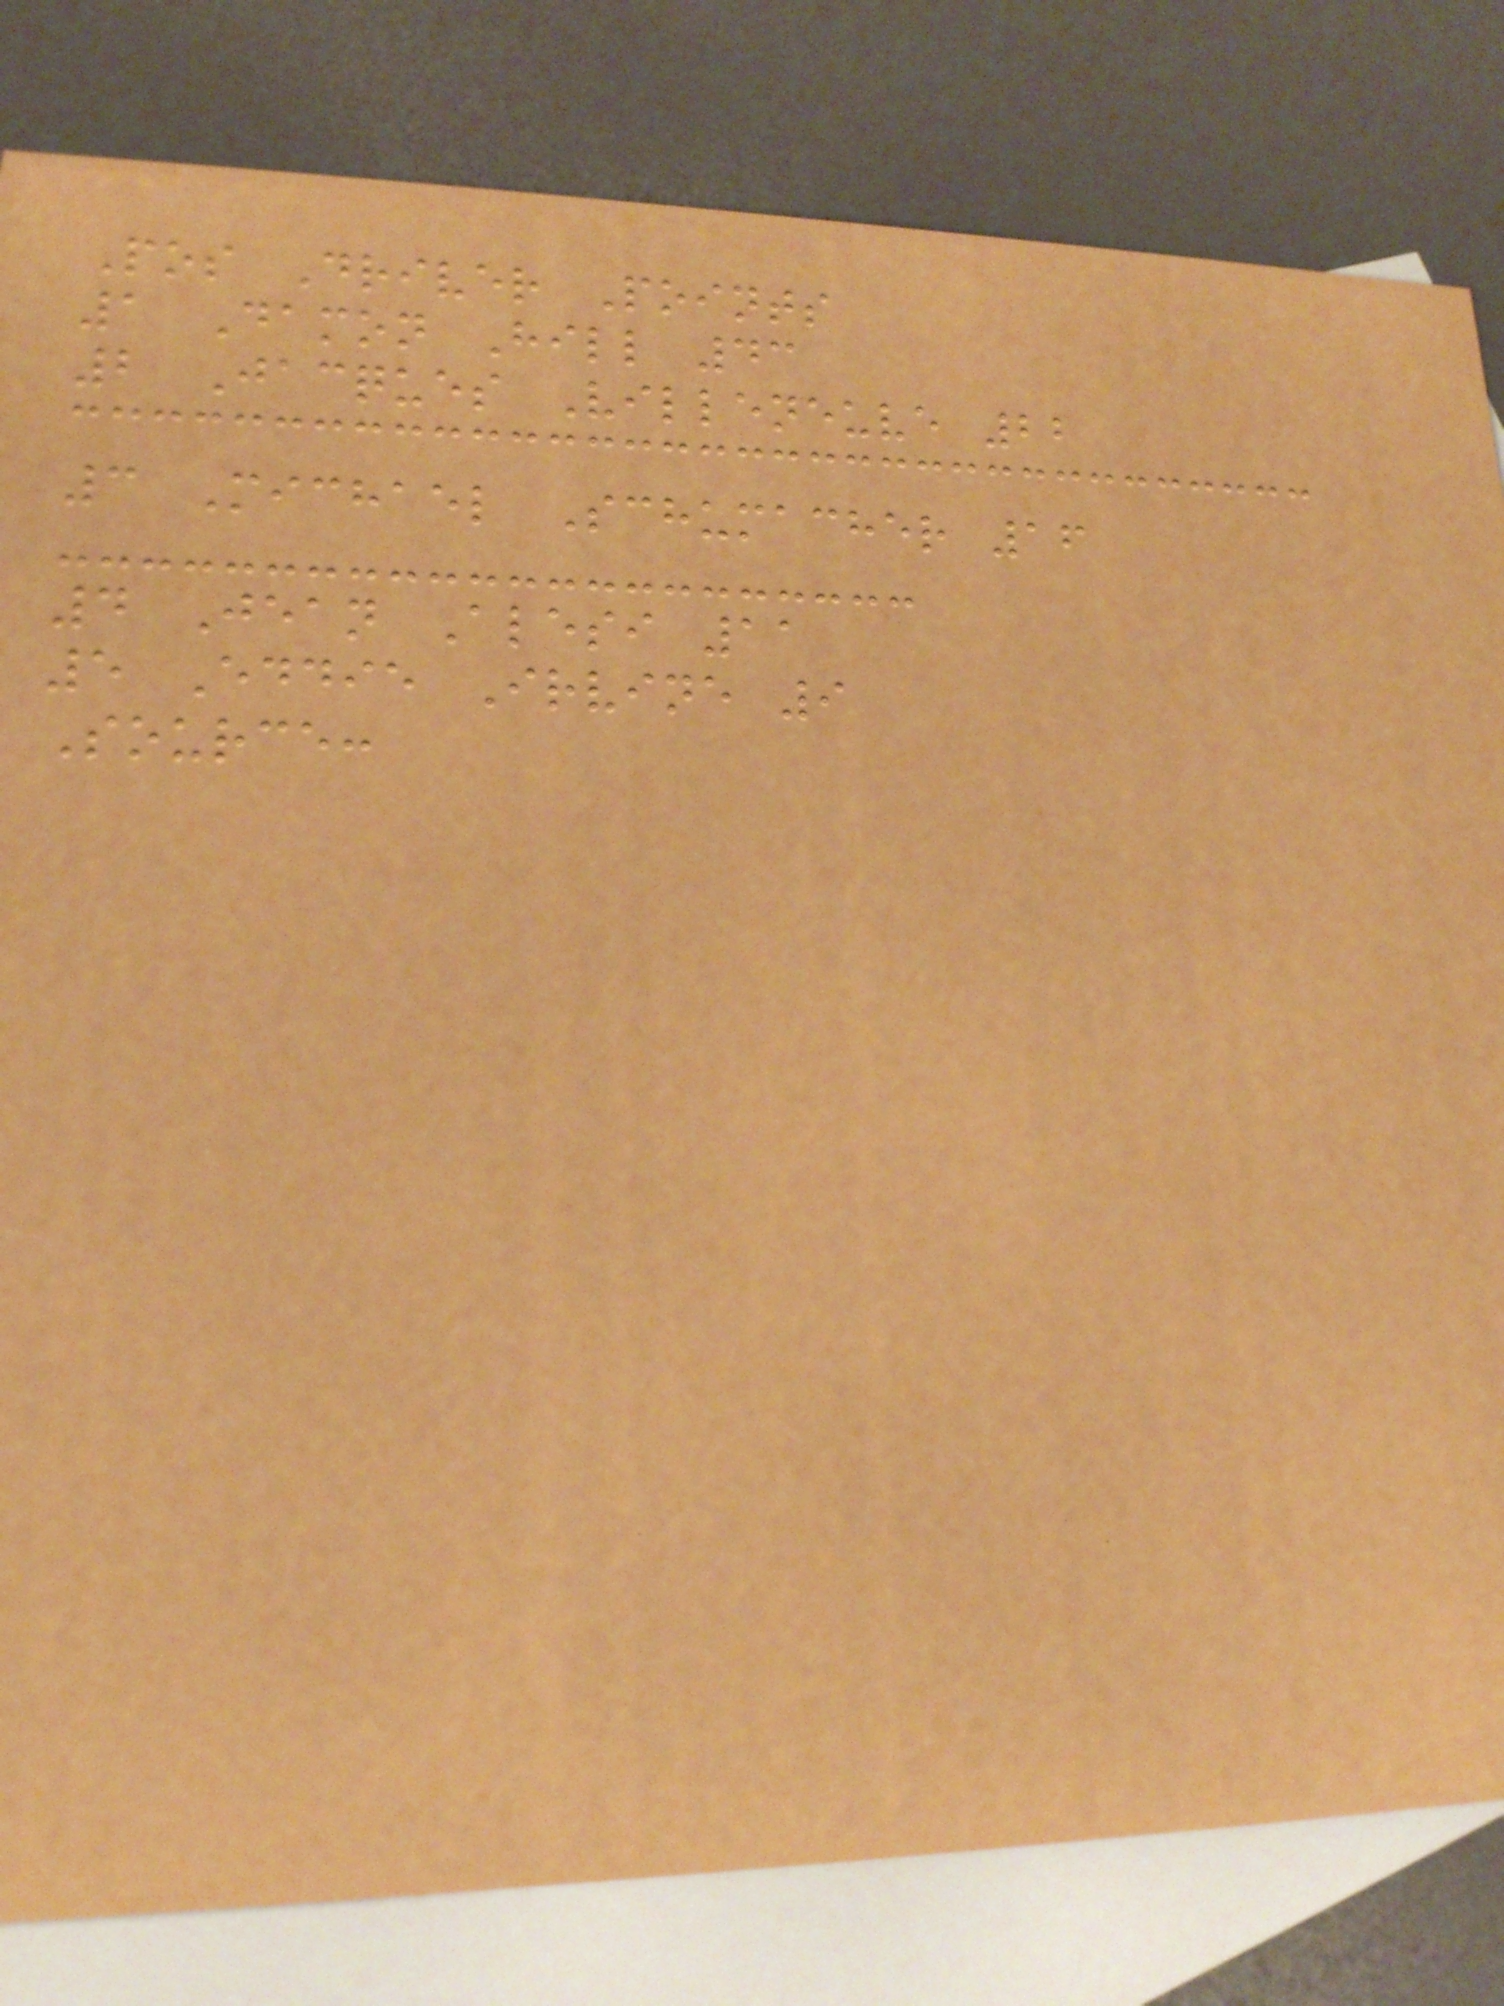Pos Driver Points
1 Damon Hill 43
2 Jacques Villeneuve 22
3 Michael Schumacher 16
4 Jean Alesi 11
5 Eddie Irvine 9
Source:
